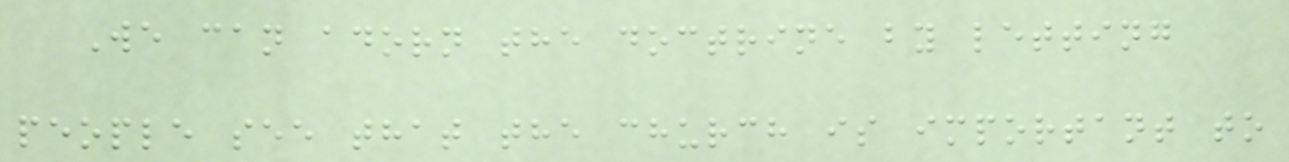We can adorn the doctrine by letting
people see that the church is important to
